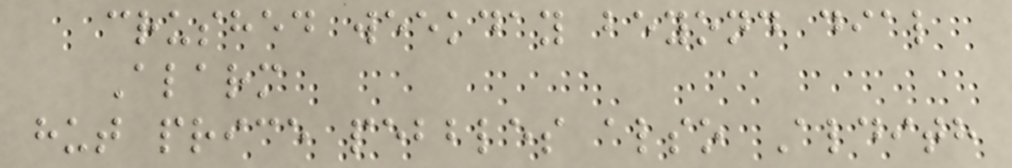crushed weekday beyond dial
Alarm
hut price pebbles also Aldith
